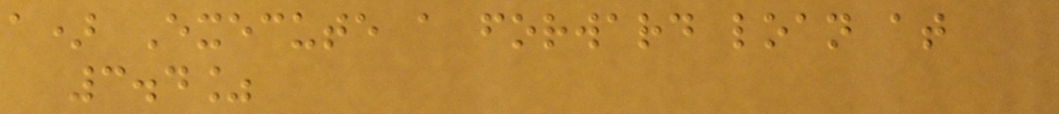a) Execute a forward loan at
3.4%
